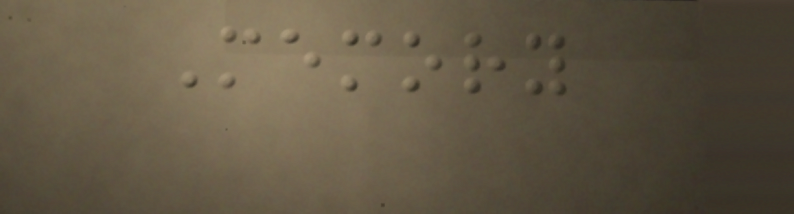Memory
